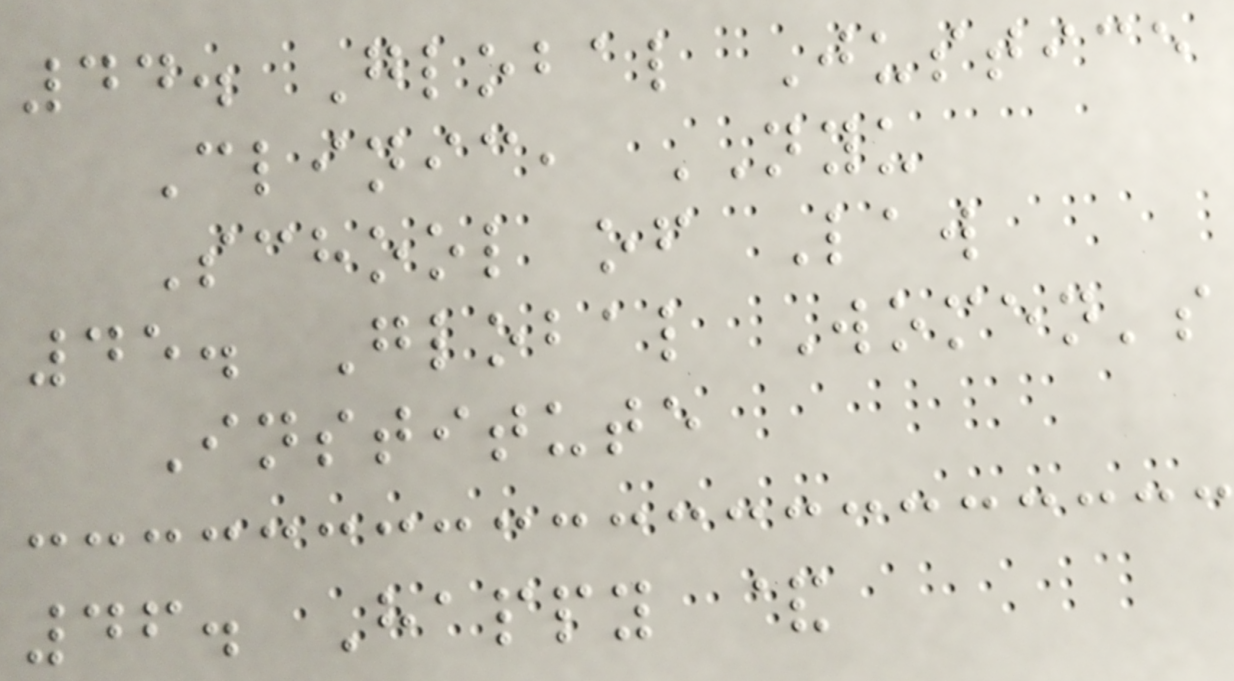44. Global Justice
Clinic, NYU
School of Law
45. Global Women's
Institute
46. Happy &
